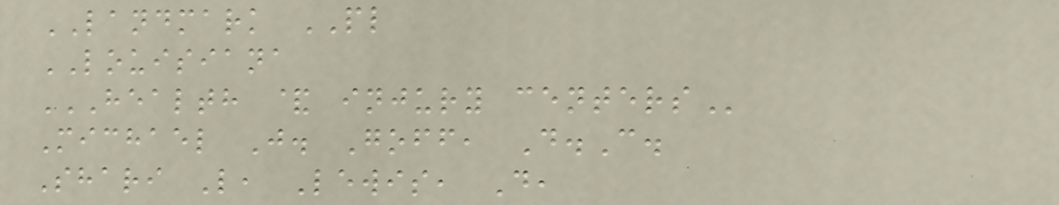LANDMARK PL
LOUISIANA
HEALTH & INJURY CENTERS
Michael J. Goff, D.C.
Shari L, Lewis, D,
